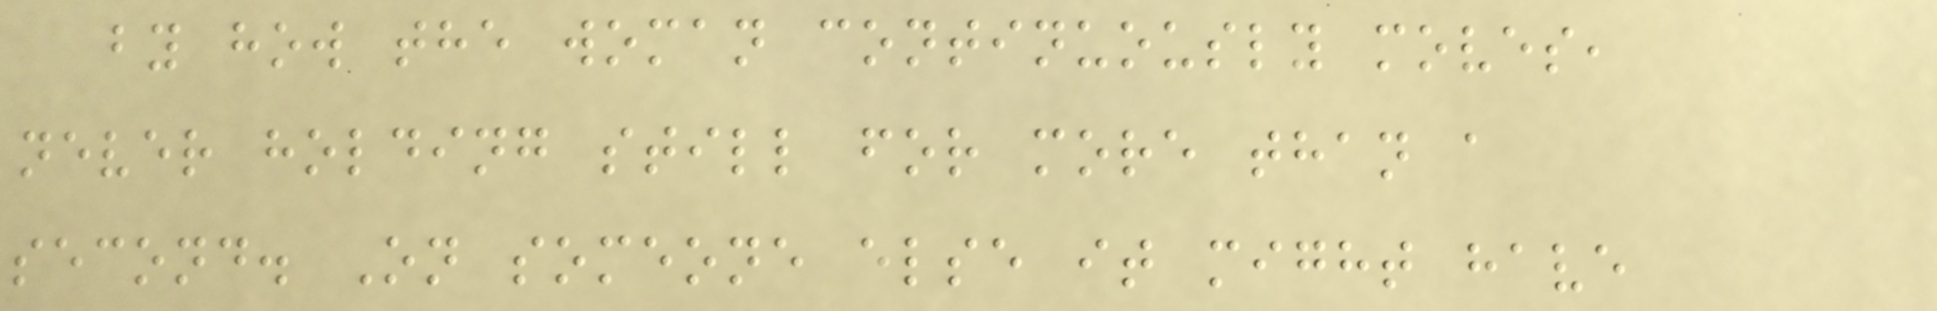by how the woman continuously moves,
never holding still for more than a
second. On someone else it might have
